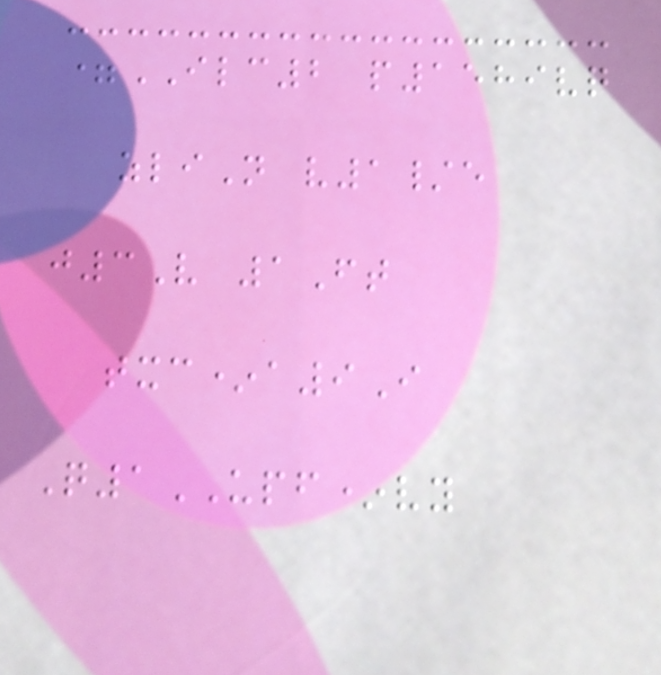=ILC2 p1589vq
zliN v1/e
j3V 1Ft
txc*a9I
Q1UPF*vy
